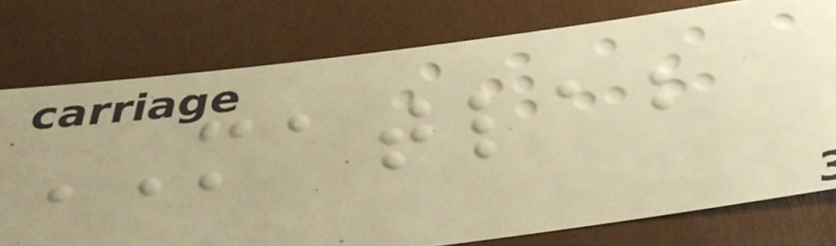MATLAB
